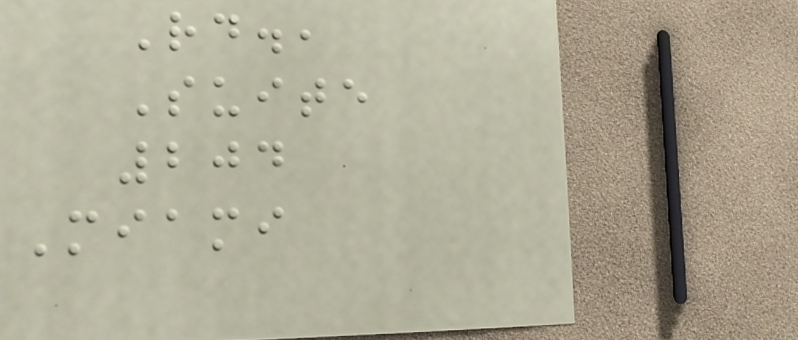Rd.,
Suite
204
Miami
